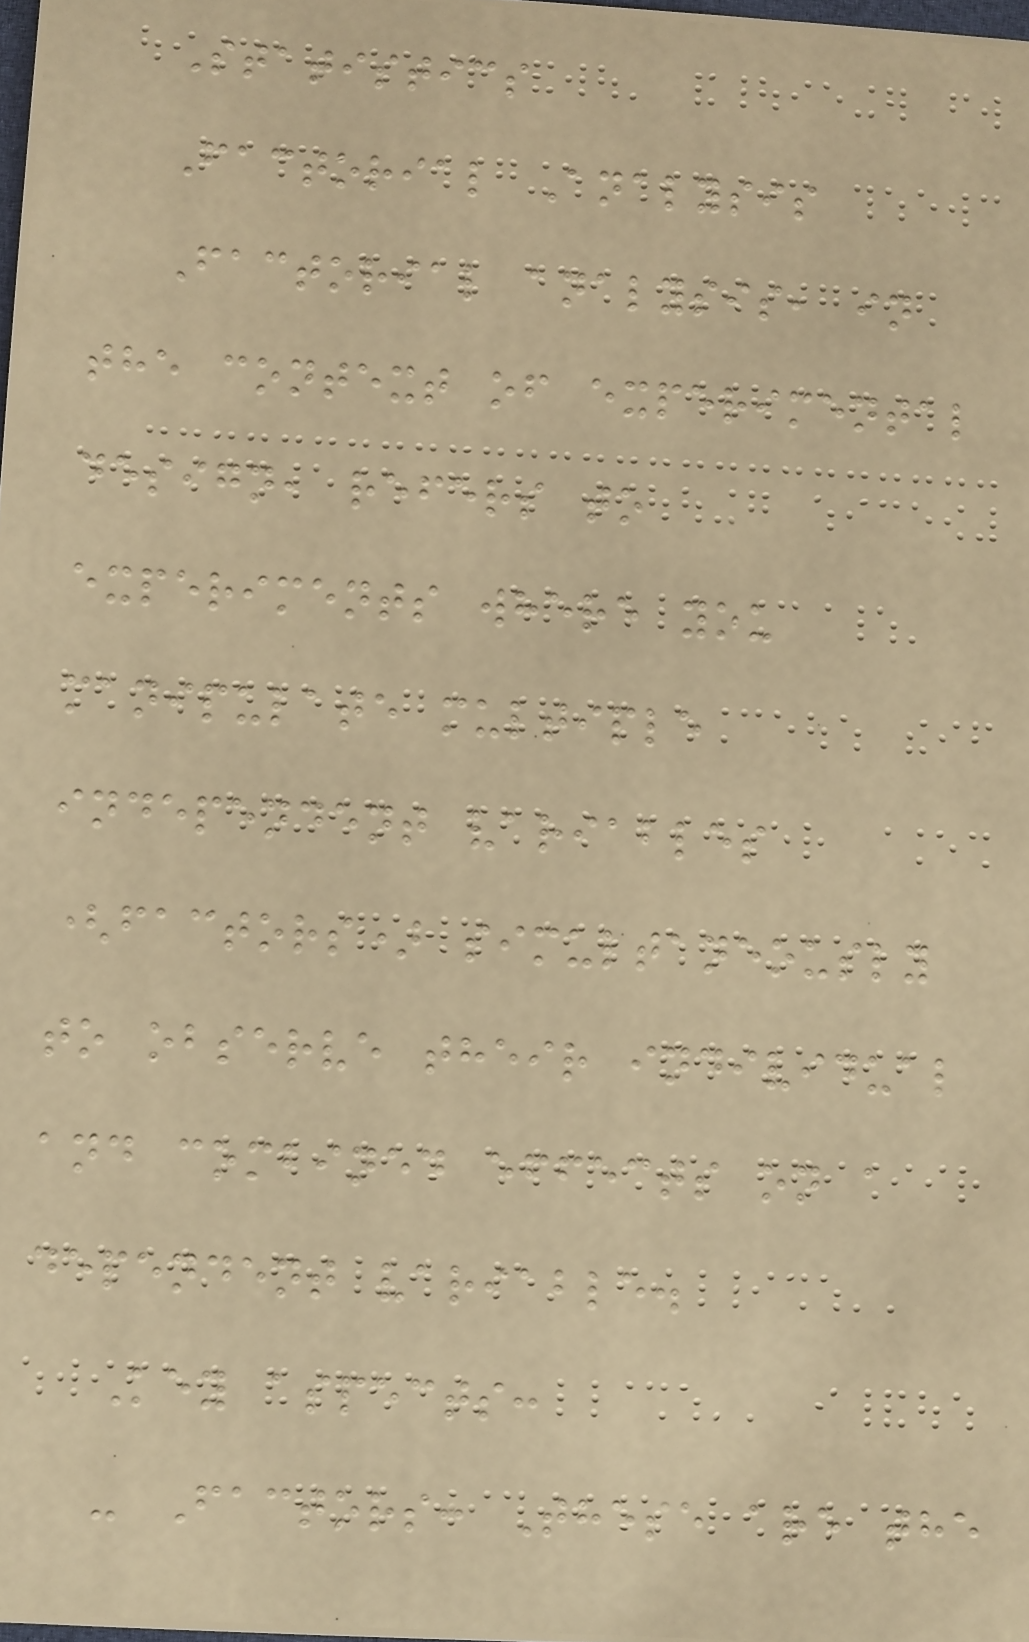Statistics
Factorial Analysis
Factorial analysis, in
the context of experimental
design, refers to
experiments where you
manipulate multiple
independent variables
(factors) simultaneously
to observe their individual
and combined effects on a
dependent variable.
Key aspects:
- Factors: These are the
